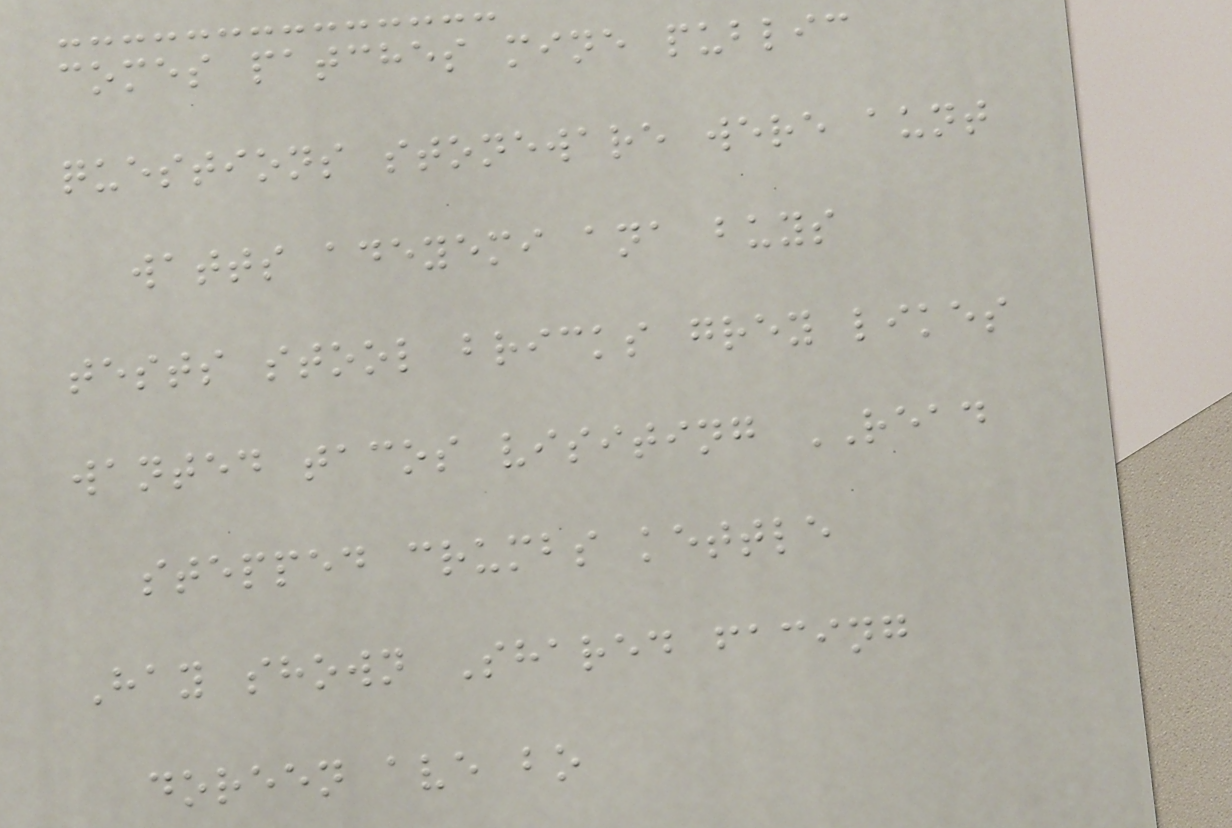comes patches mine public
questions stoneware were aunt
watts adeyemi ana buys
tests stool bricks grey likes
wanted tacos visiting READ
stepped crumbs kettle
Hay shown Shared facing
doreen ave bo
